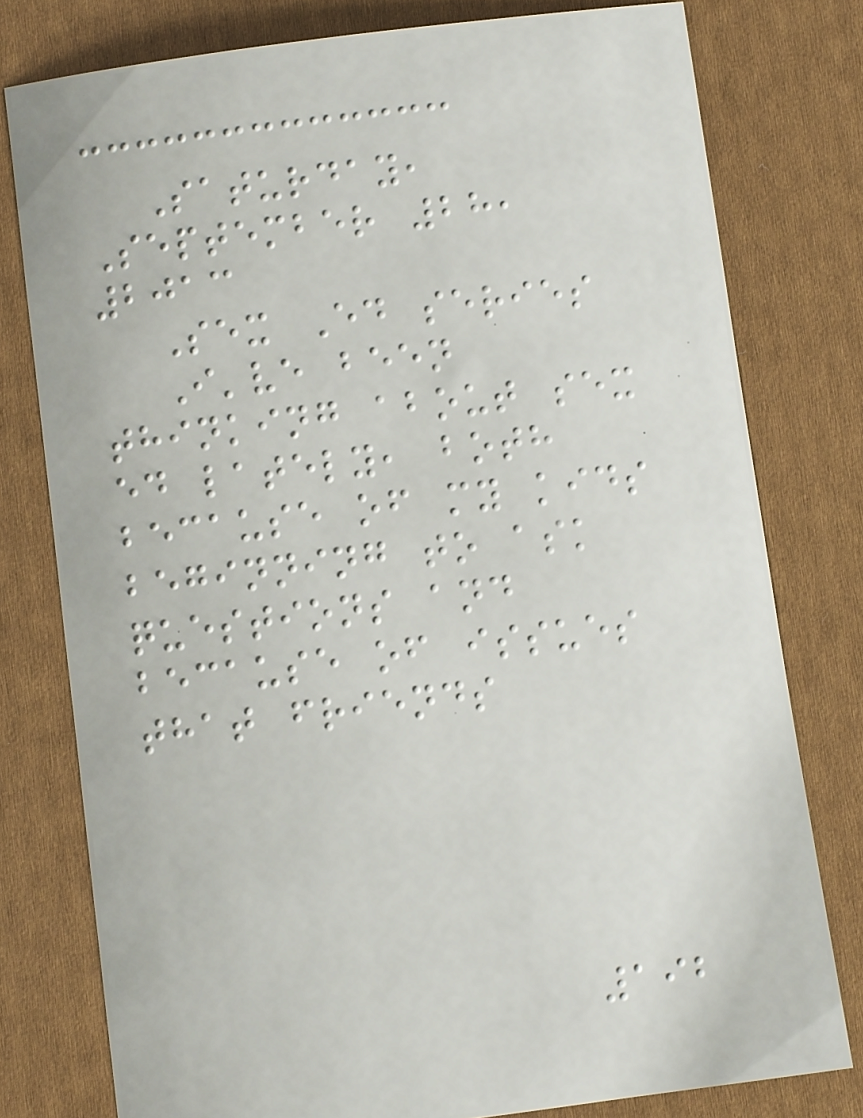Saturday,
September 28,
2013
Sex Ed series
I've been
thinking about sex
ed lately, both
because of my kids
beginning to ask
questions and
because of issues
that friends
192
